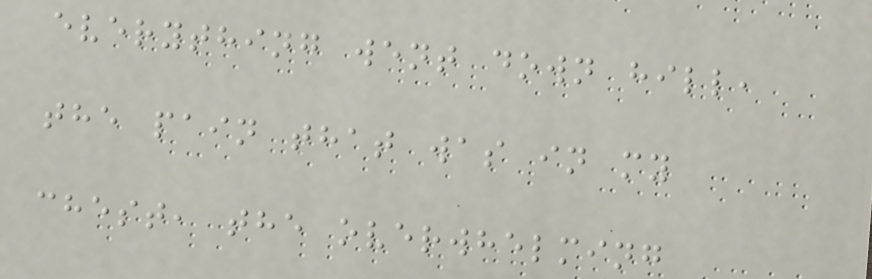everything went down hill,
the pain that was in my
chest, the overwhelming
